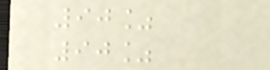90%
90%
